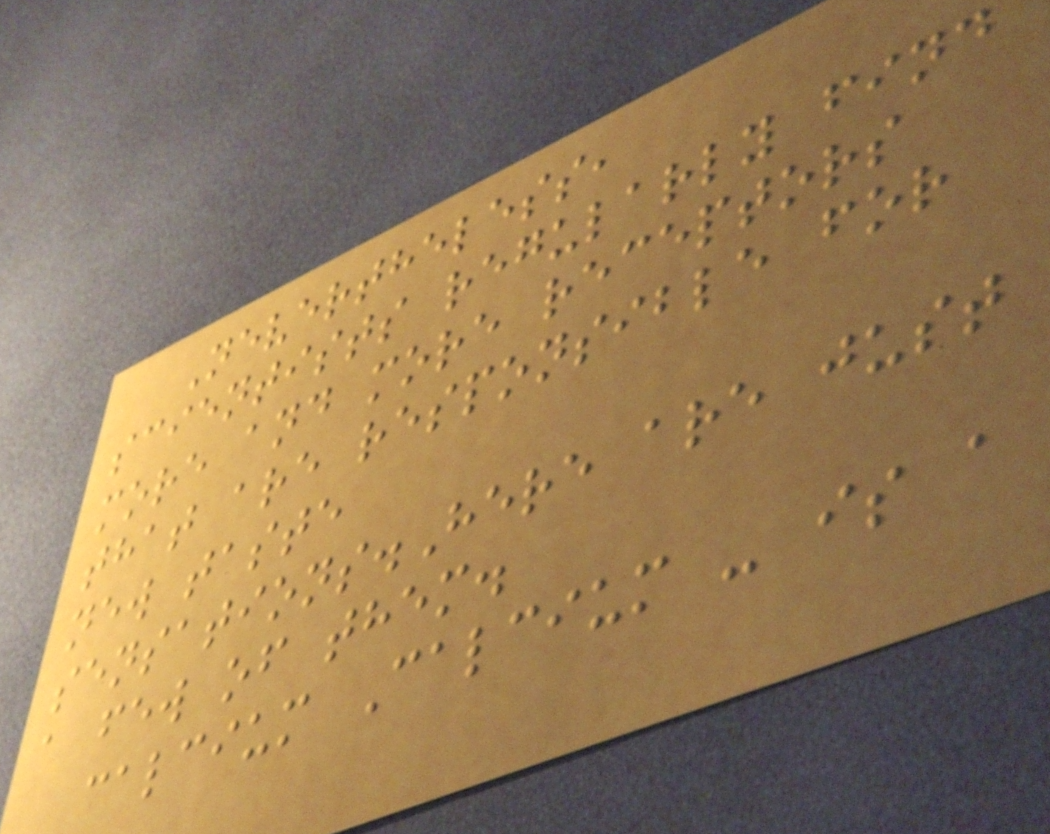Nevertheless,
scientists regularly find
more and more receptors
that are responsible for
new taste
sensations.Here are just
a few of them.
calcium Calcium - is a
